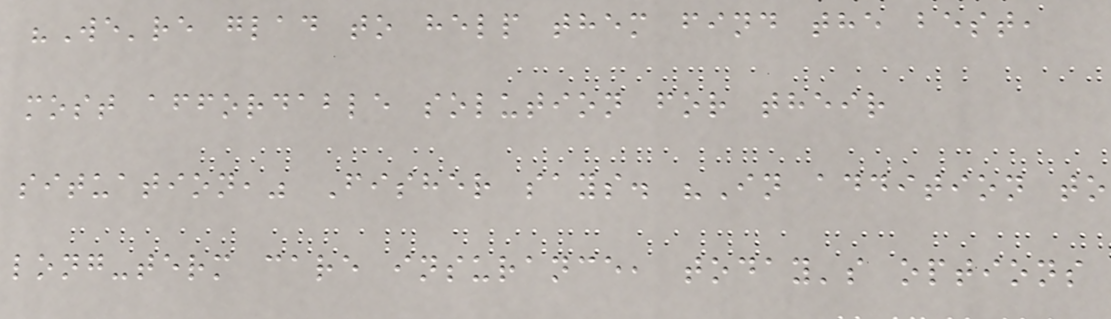"We're glad to help them find the best,
most affordable solution for their
situation," Fisher says. "In addition to
long-term care insurance, today's options
